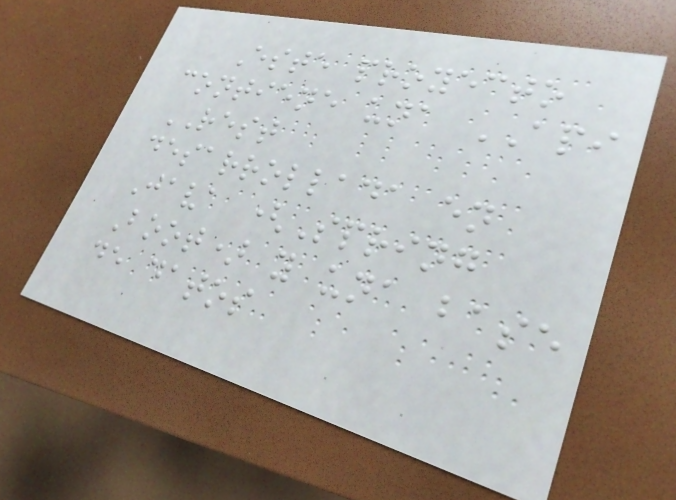Este proyecto
contiene una API
REST
desarrollada en
Java (Spring
Boot) y una base
de datos
